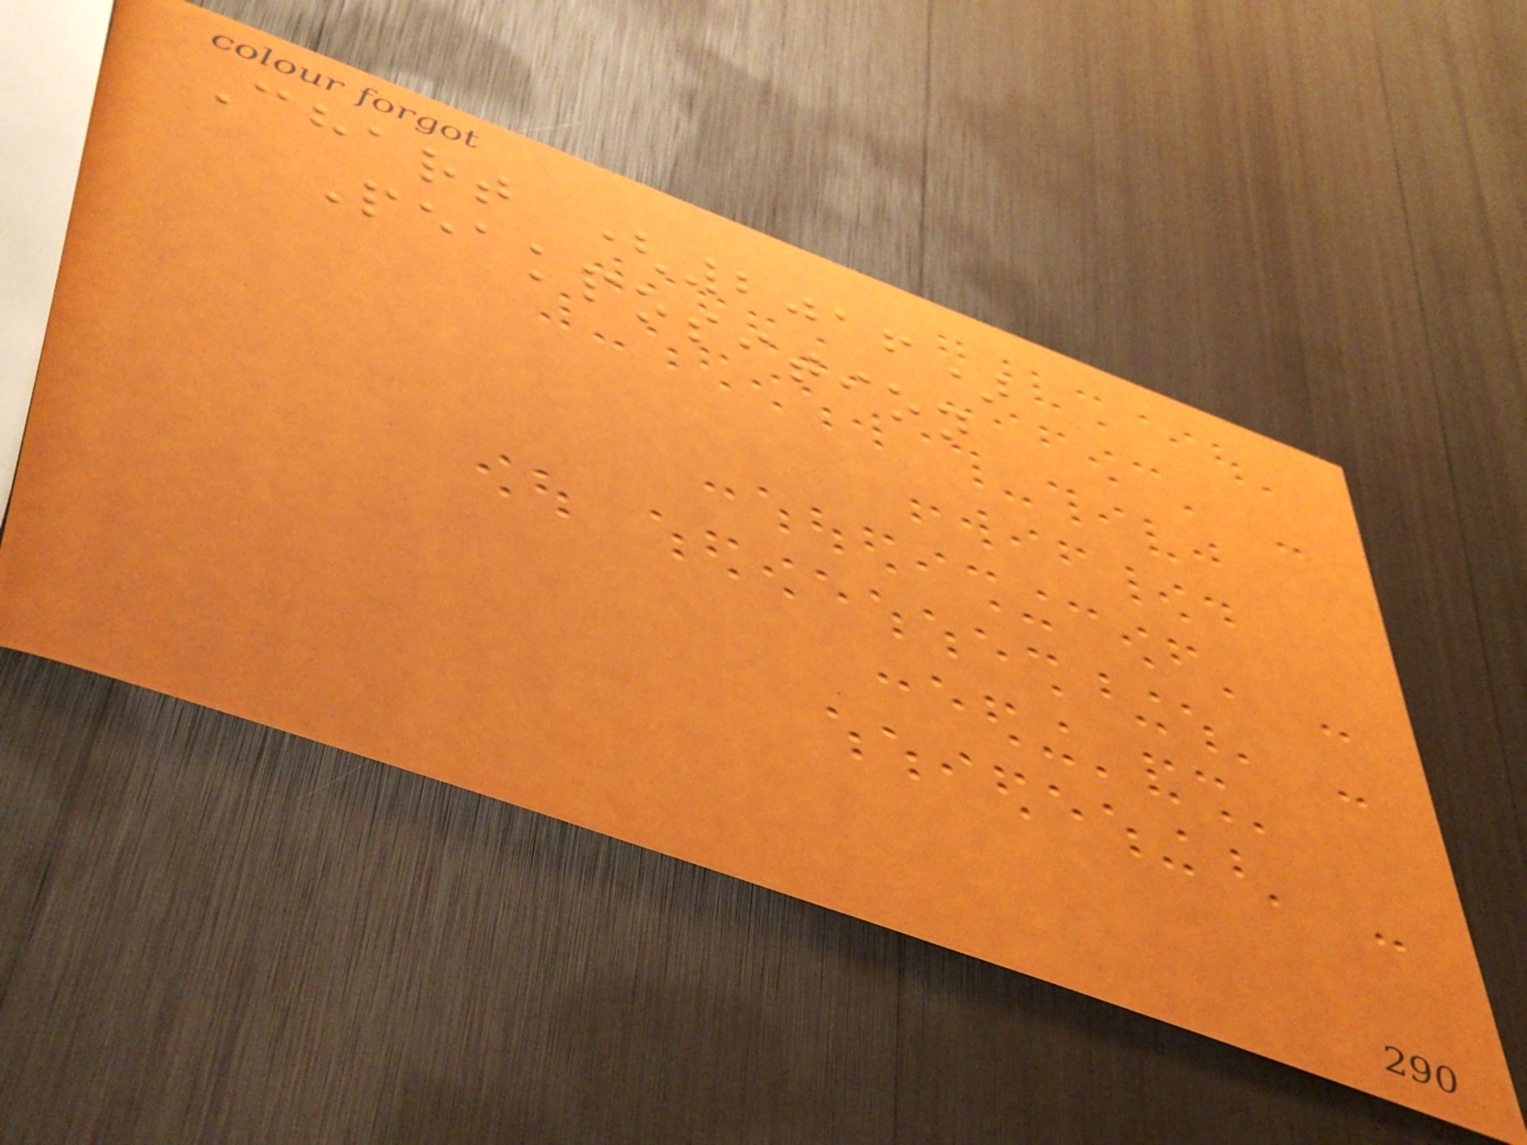Chart (2016)
Peakposition
